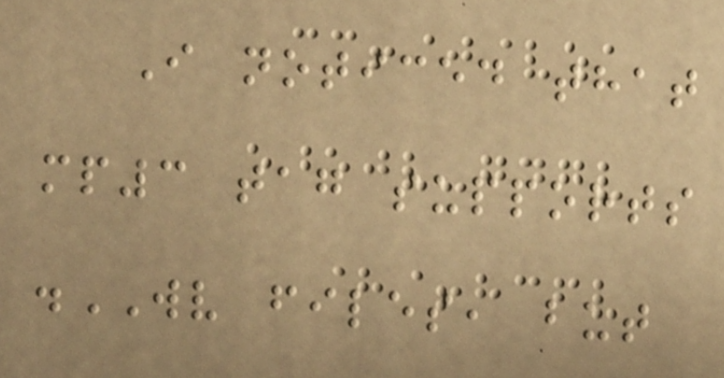I noticed that
mp3 tag supports
.WV files, but
